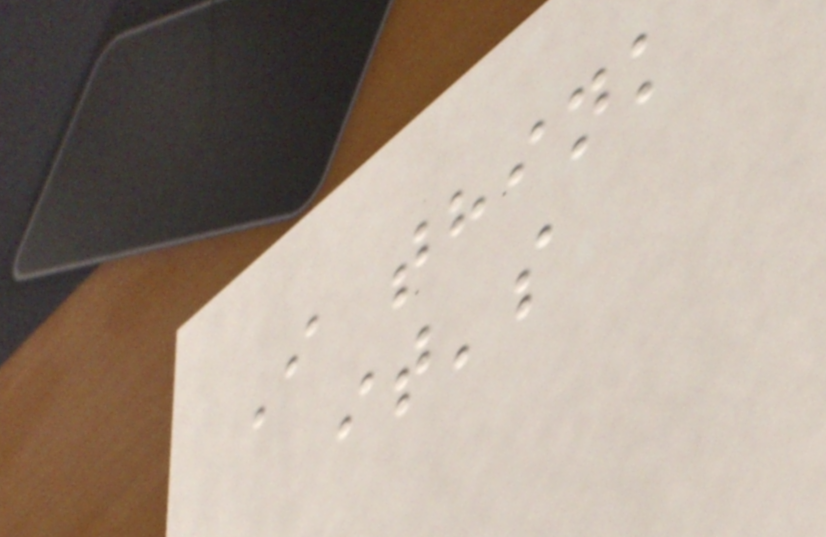I think
it's
